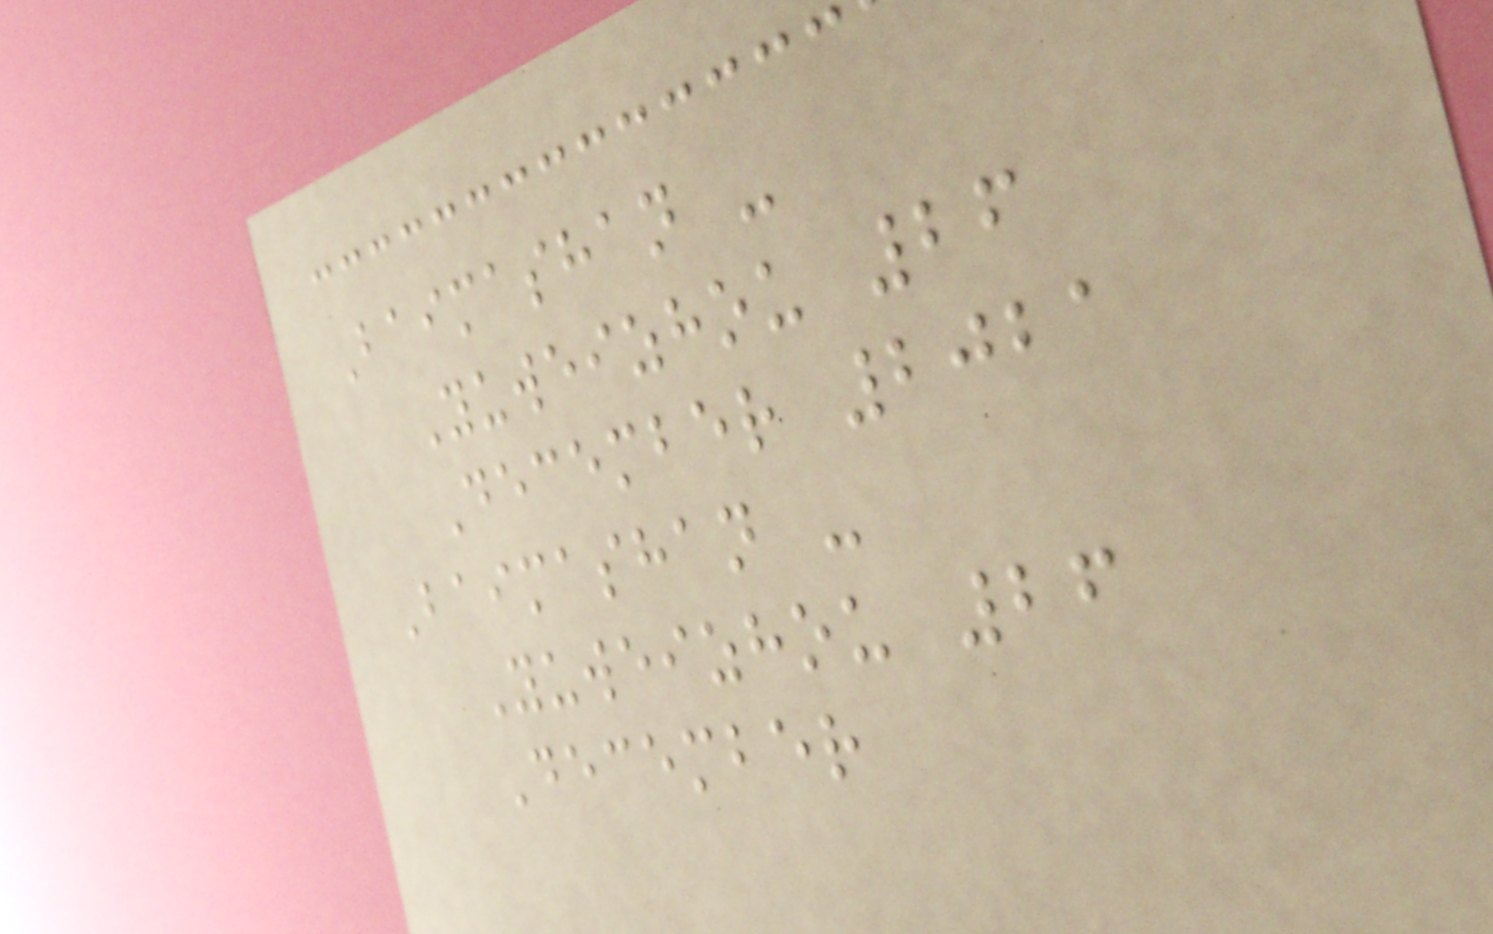Baimashan -
Yuweizhou 26
December 2021
Baimashan -
Yuweizhou 26
December
